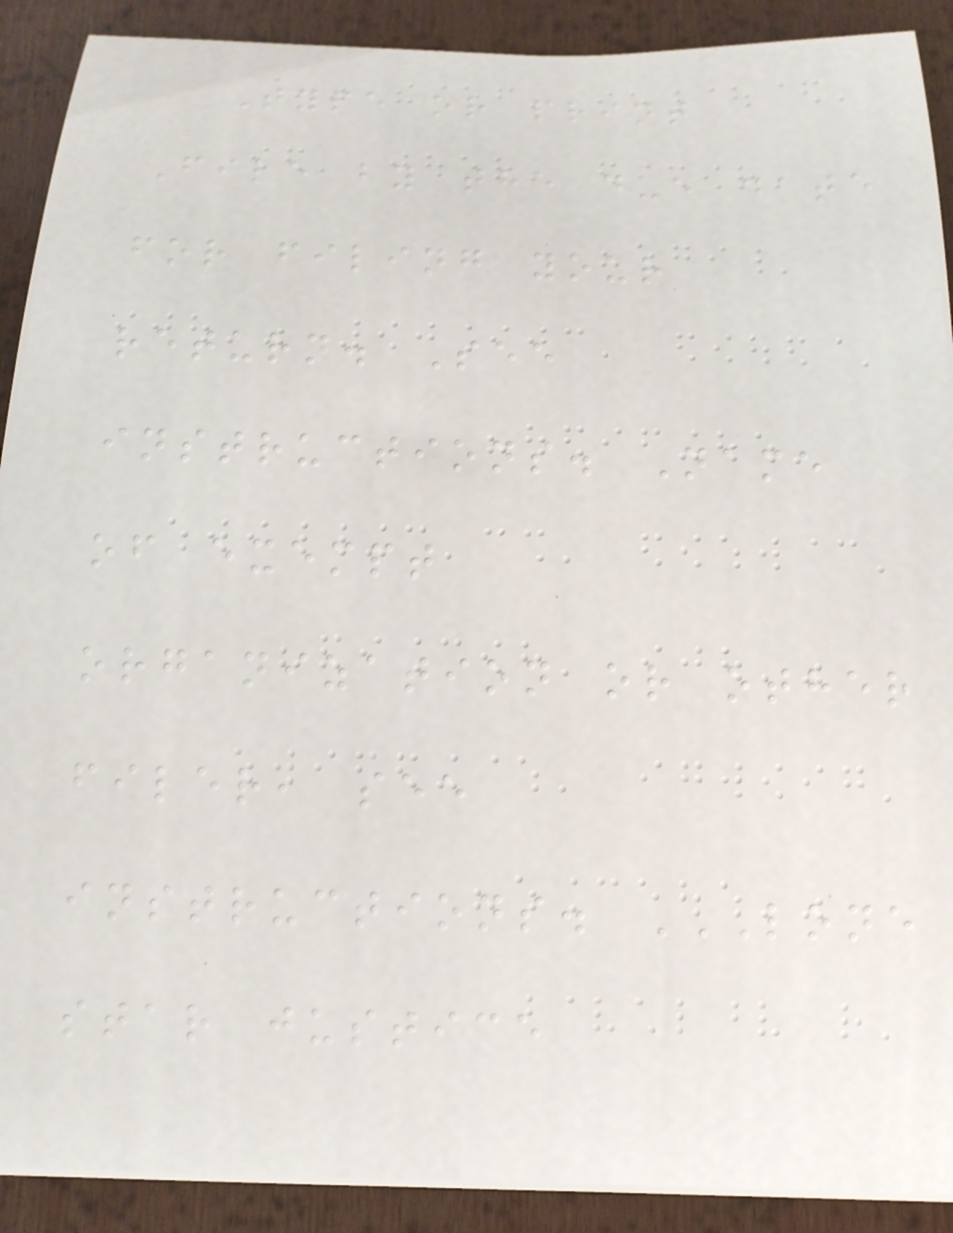Type or print
File by the due date
for filing your
return. See
instructions. Name
of exempt
organization or other
filer, see
instructions. LONE
STAR JUSTICE
